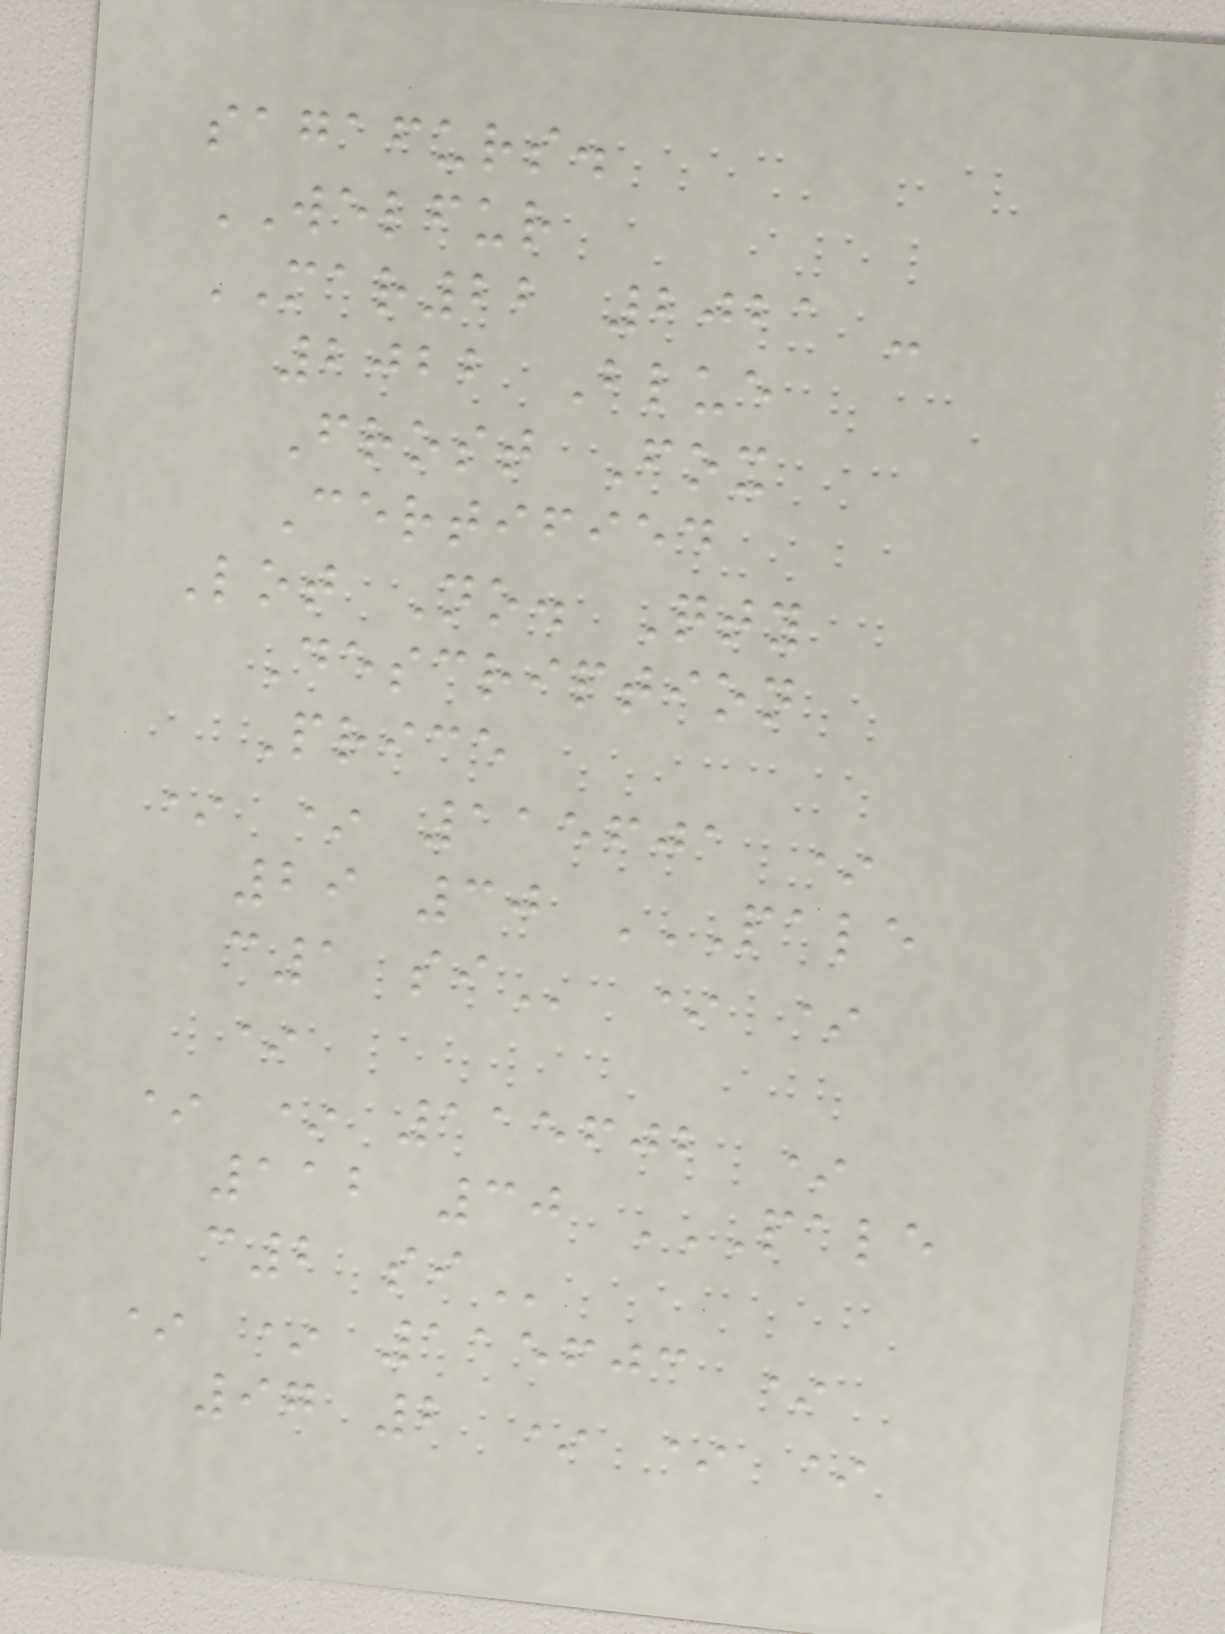sagafurs.
WELFUR
MAR22 2021 -
2022 Blue
Frost Fox
Certified
Lot No. Qty
Description
Price
* * 115601 *
29 30 PALE
C1 SI * *
*
* * 115602 *
112 30 PALE
C2 SI
* * 115603 *
97 2 * * *
